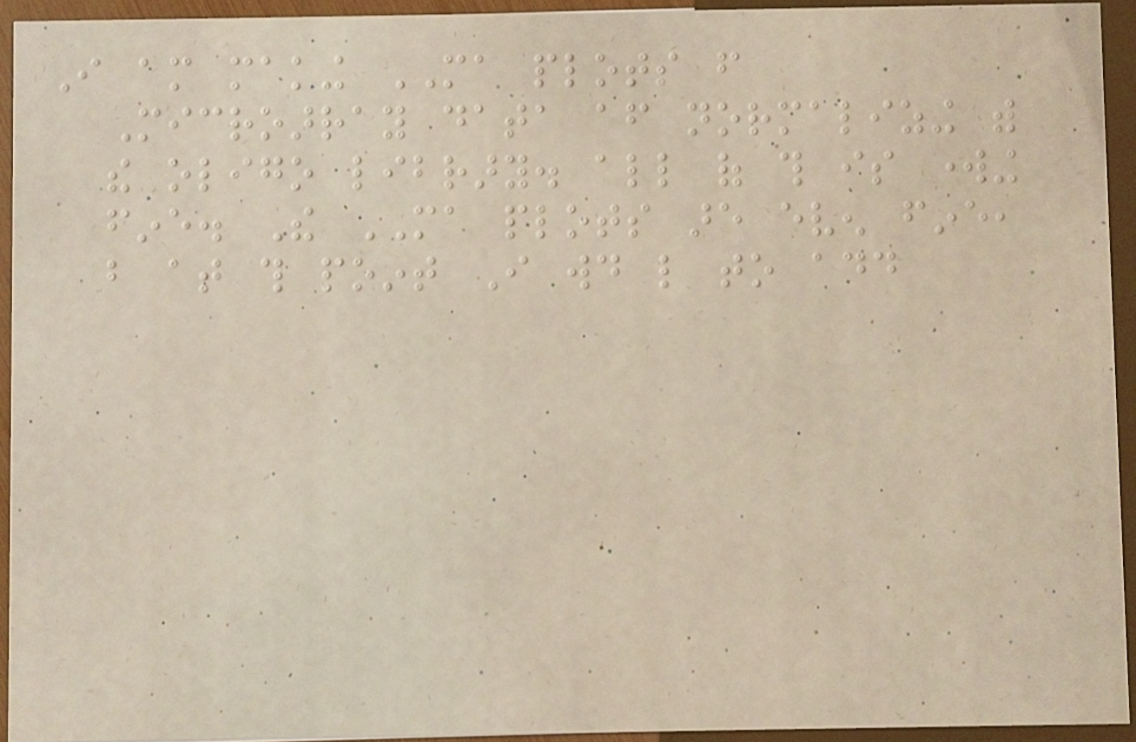I am making MA plots from
Microarray data after normalizing with
the oligo library. all of this is working
fine. The MA plots are even fine,
but at this point I would like to add
